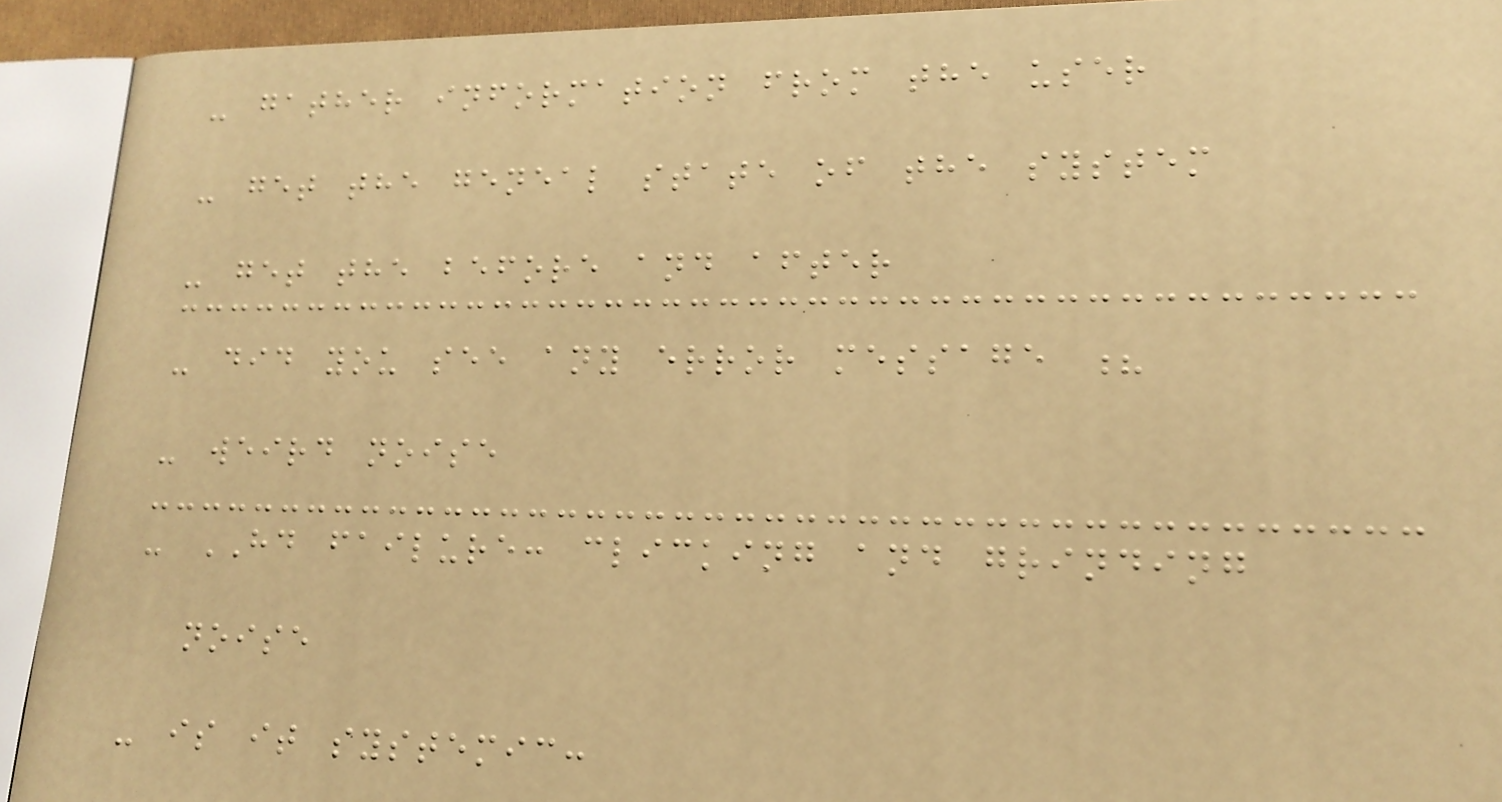- gather information from the user
- get the geneal state of the system
- get the before and after
- did you see any error message ?
- weird noise
- HD failure: clicking and grinding
noise
- is it systemic:
